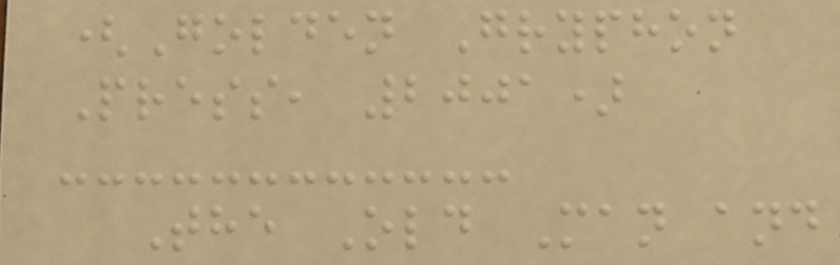(Golden Gryphon
Press, 2001)
The Old Man and
